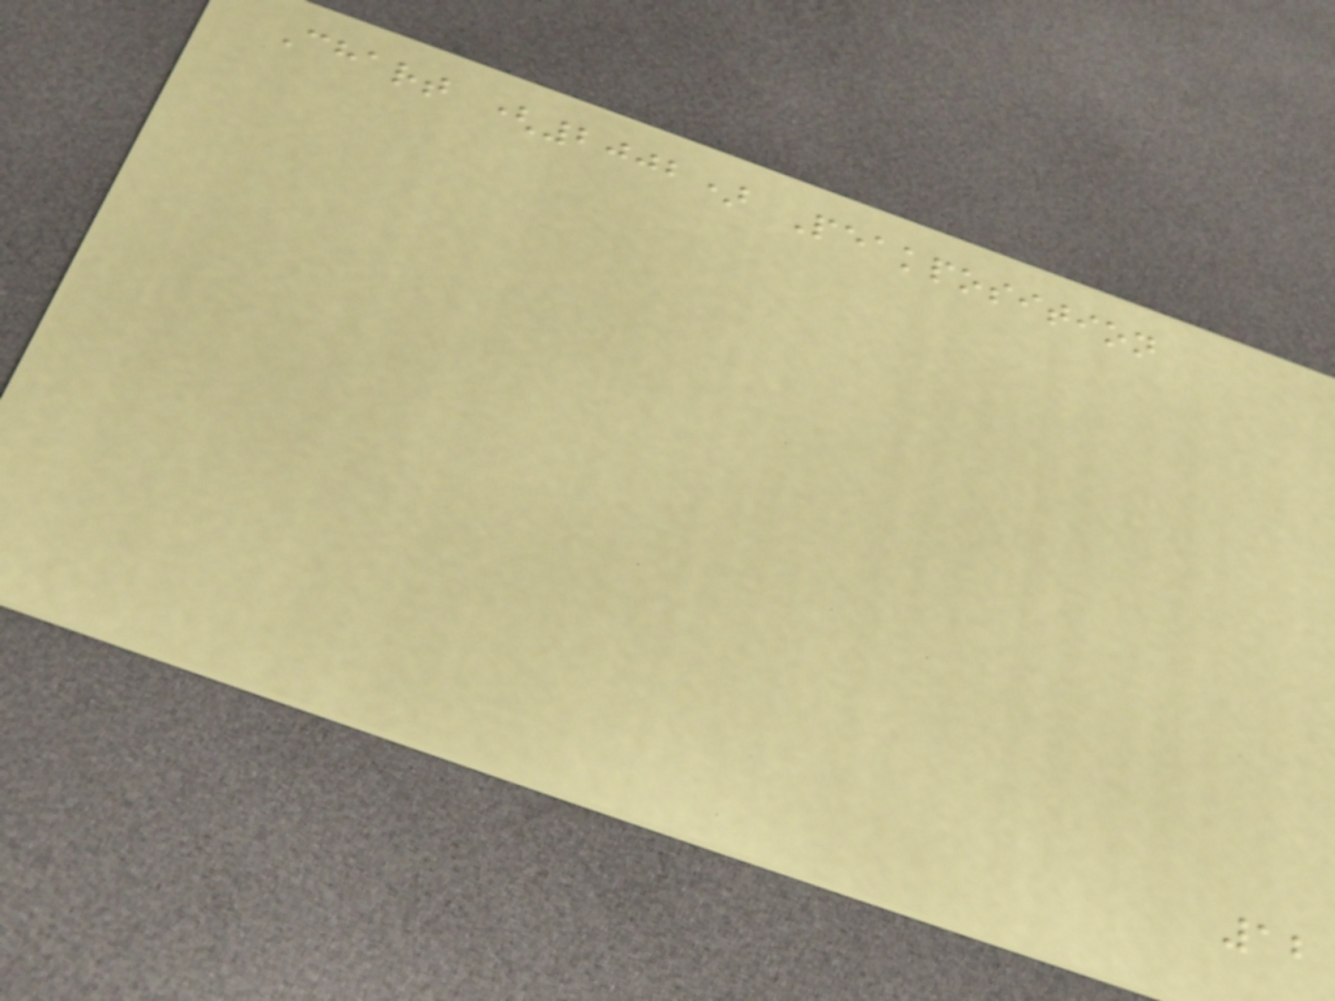Chart (2002) Peakposition
12
